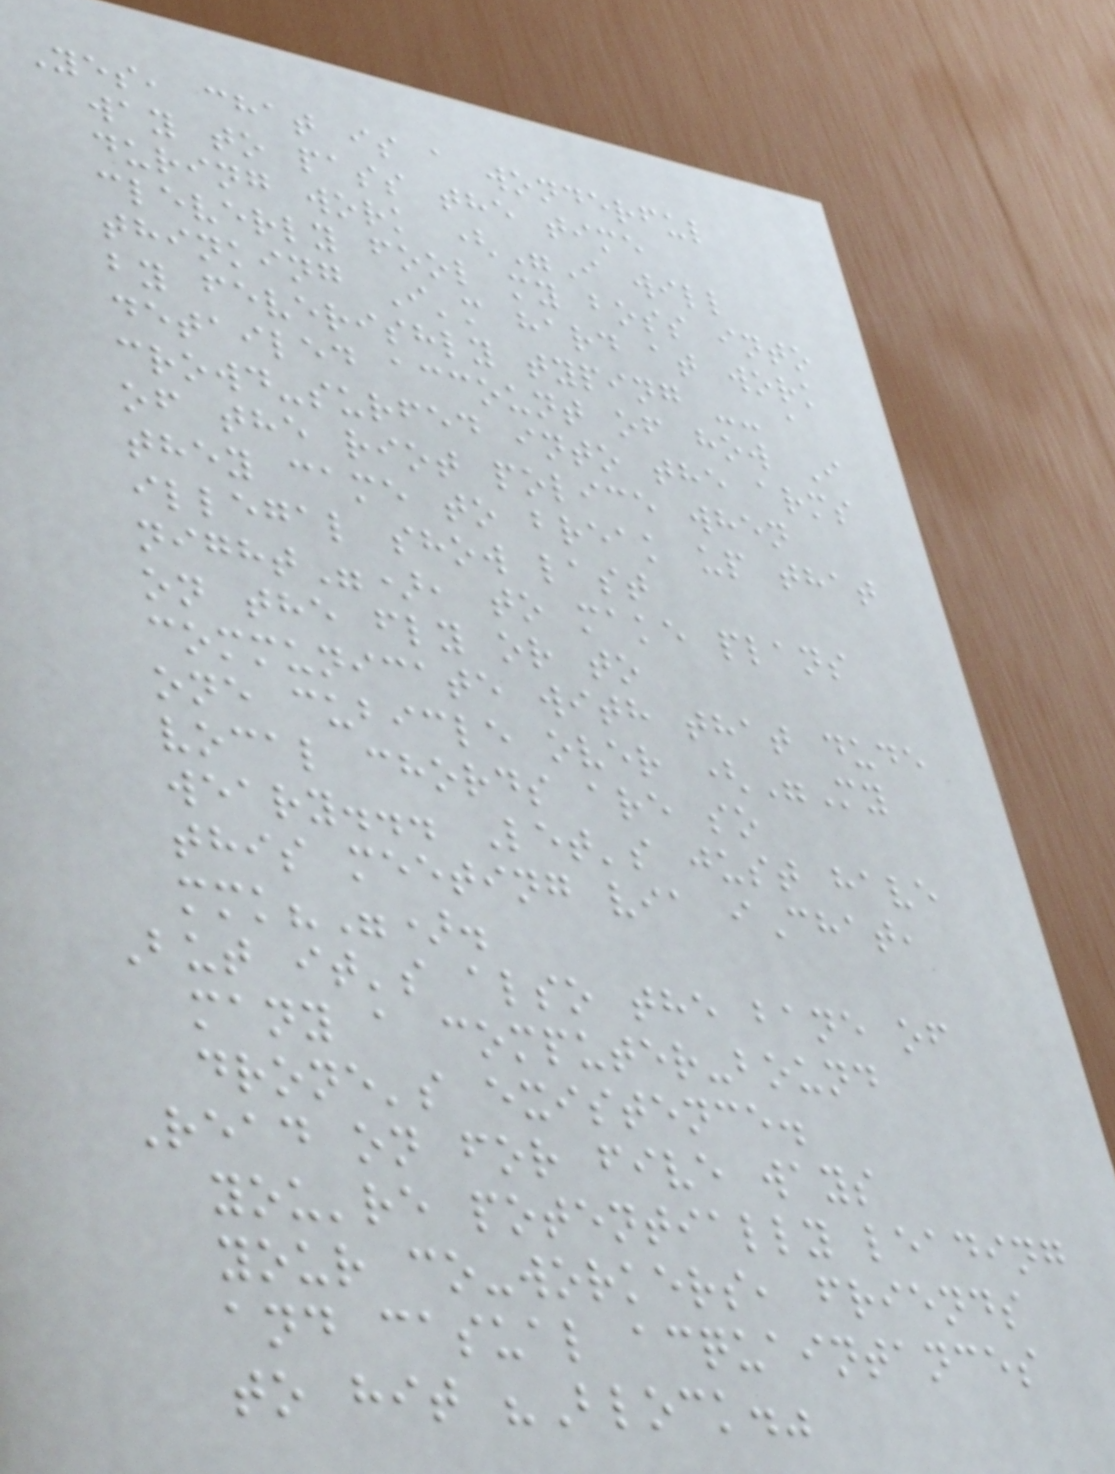Yes, chat is a wonderful
way to pass the time
during work ("I will
cleverly fool my boss into
thinking I'm hard at work
by feverishly typing -- a
detailed account of how I
crowd-surfed into the arms
of the riot police when
they came to break up that
illegal show last
night"), to make plans
on the fly or to
communicate with that dude
one cubicle over ("My
vocal chords are so
weary... Let's just have
this meeting via iChat,
mmk?").
But it's also the bane of
many a computer-bound
drone's existence.
Read on for five ways
you're potentially leading
your co-workers, friends
and casual acquaintances
to hit "Block."
